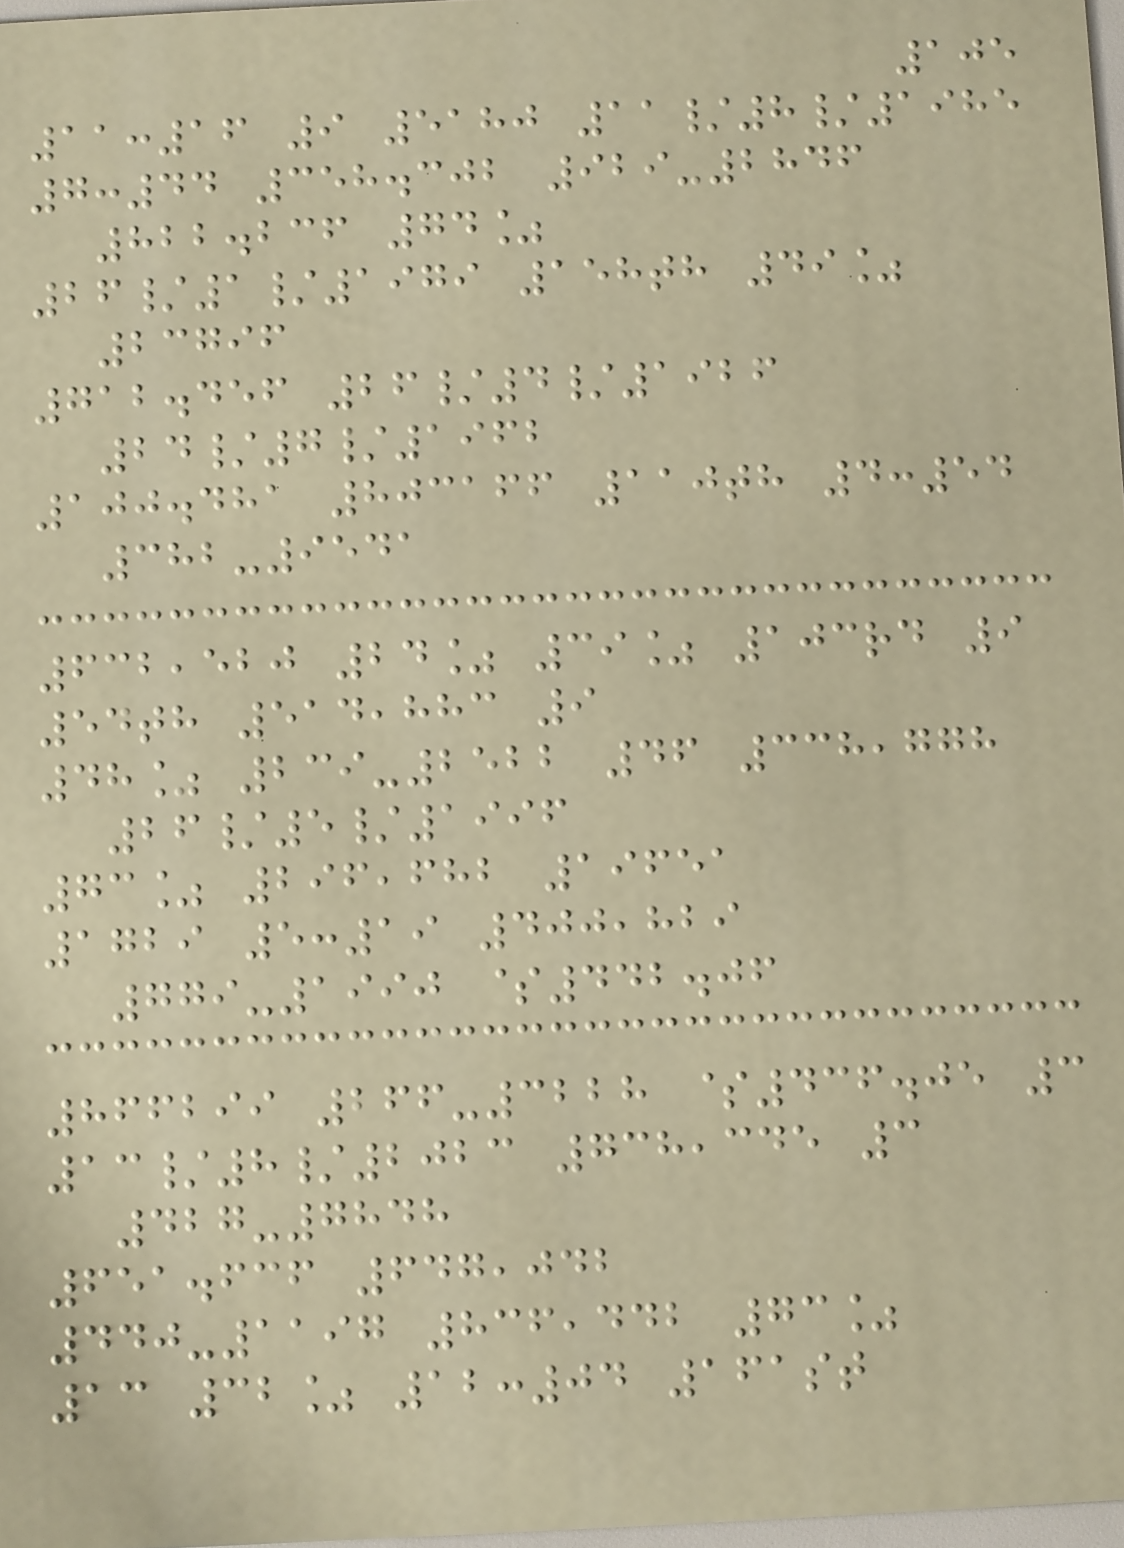105
11:16 9 5180 11/8/1985
7:44 358.302 929-2846
822.236 74%
26/1/1979 158th 49%
23796
712.456 26/4/1926
24/7/1962
100.481 803166 110th 4:54
382-9541
632,520 24% 39% 103rd 9
54th 514,883 9
48% 239-2522 46 338,778
26/5/1996
73% 296,682 19651
1729 5:19 400,829
779-1990 $442.06
866299 266-3228 $436.05 3
13/8/2023 738,345 3
427-7848
651.636 647,042
440-1197 836,442 73%
13 32% 12:04 161st
